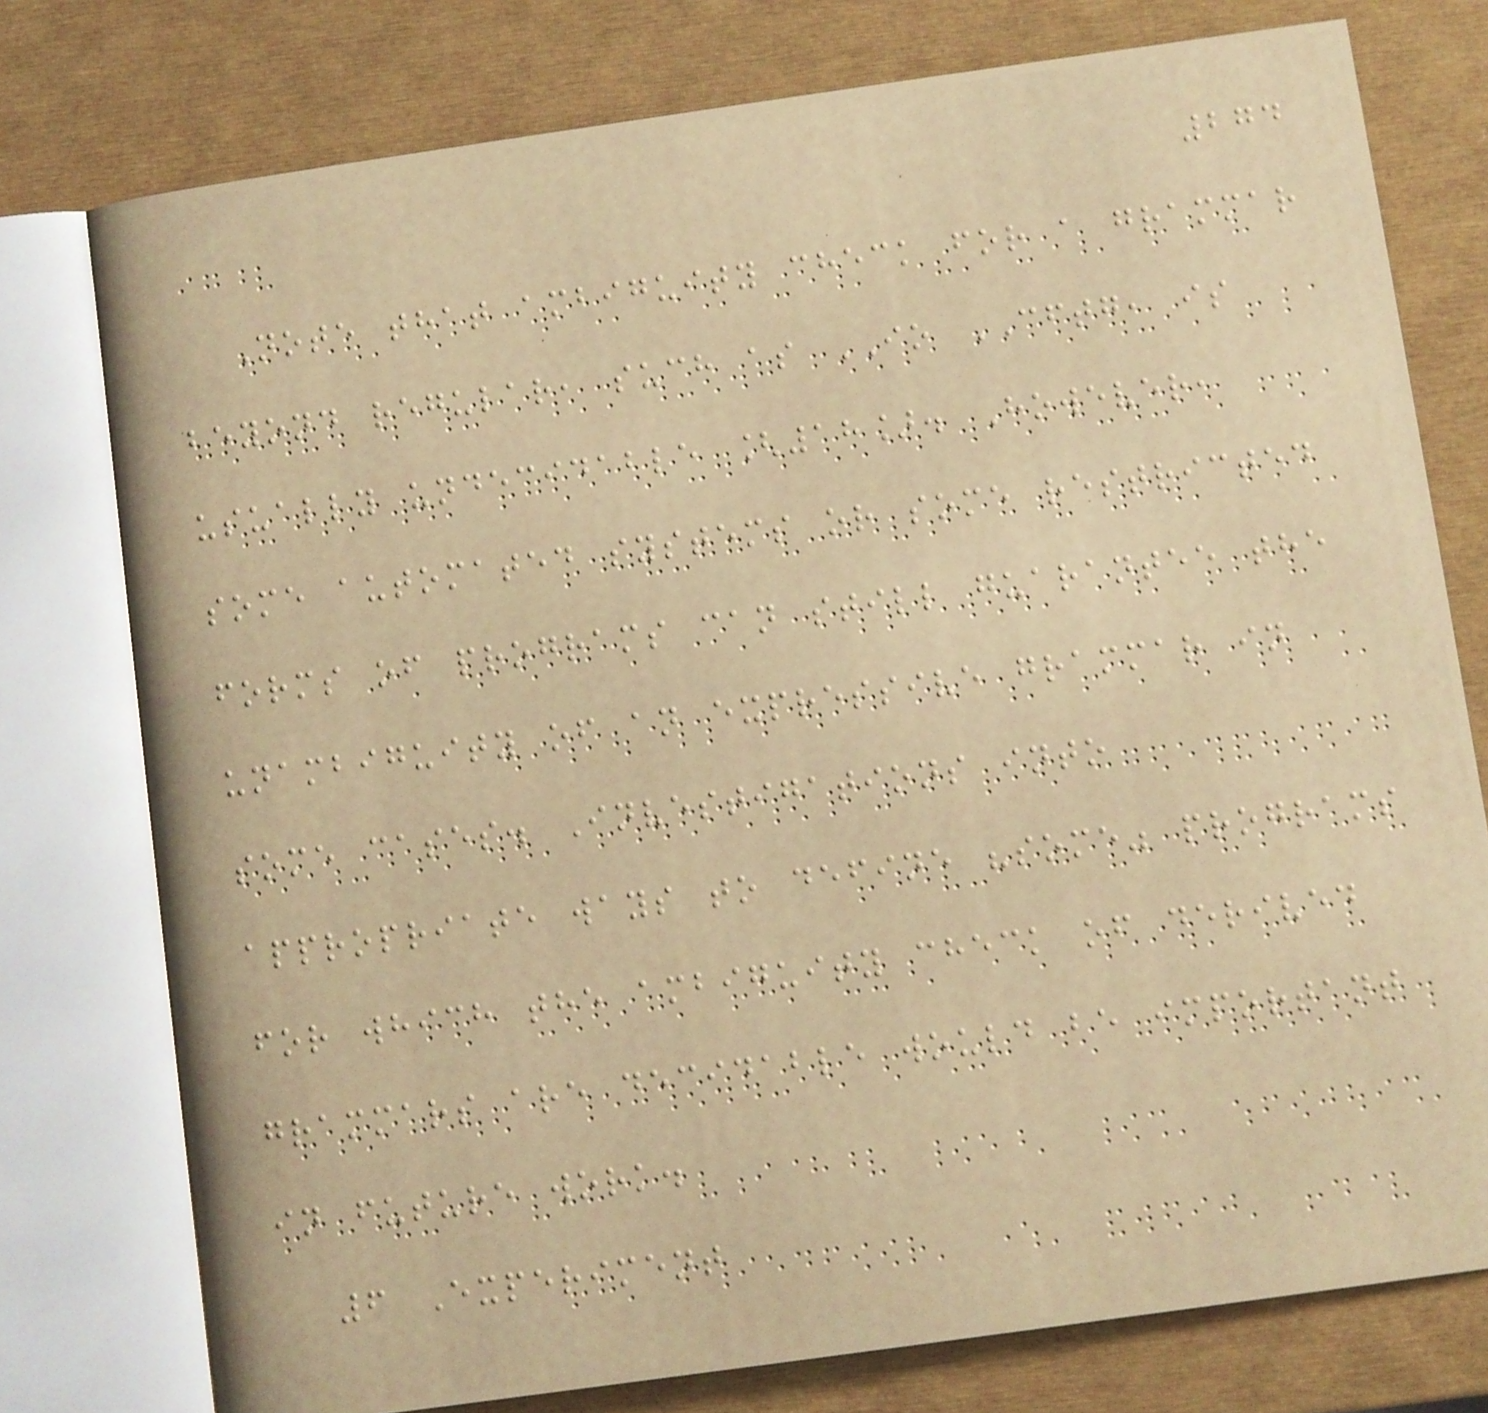274
Note that ambiguity check for a grammar
beyond regular, such as IO CFTG, is
usually undecidable [18]. However,
some automated systems or some restricted
forms of programs can still guarantee the
unambiguity of an expressive grammar in
some cases. Investigations into
appropriate ways to define "some" programs
for which the ambiguity check of derived
grammars are decidable would be important
in future work.
6 Experiment
